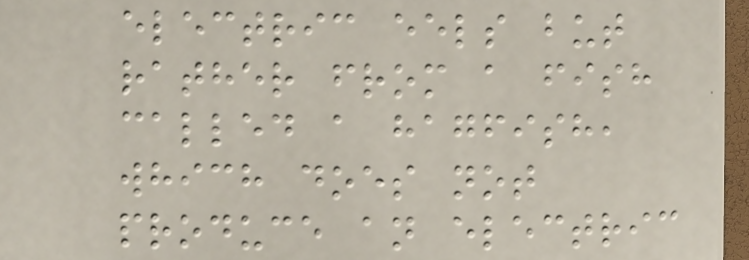electric eels but
rather from a fish
called a hagfish,
which does not
produce an electric
